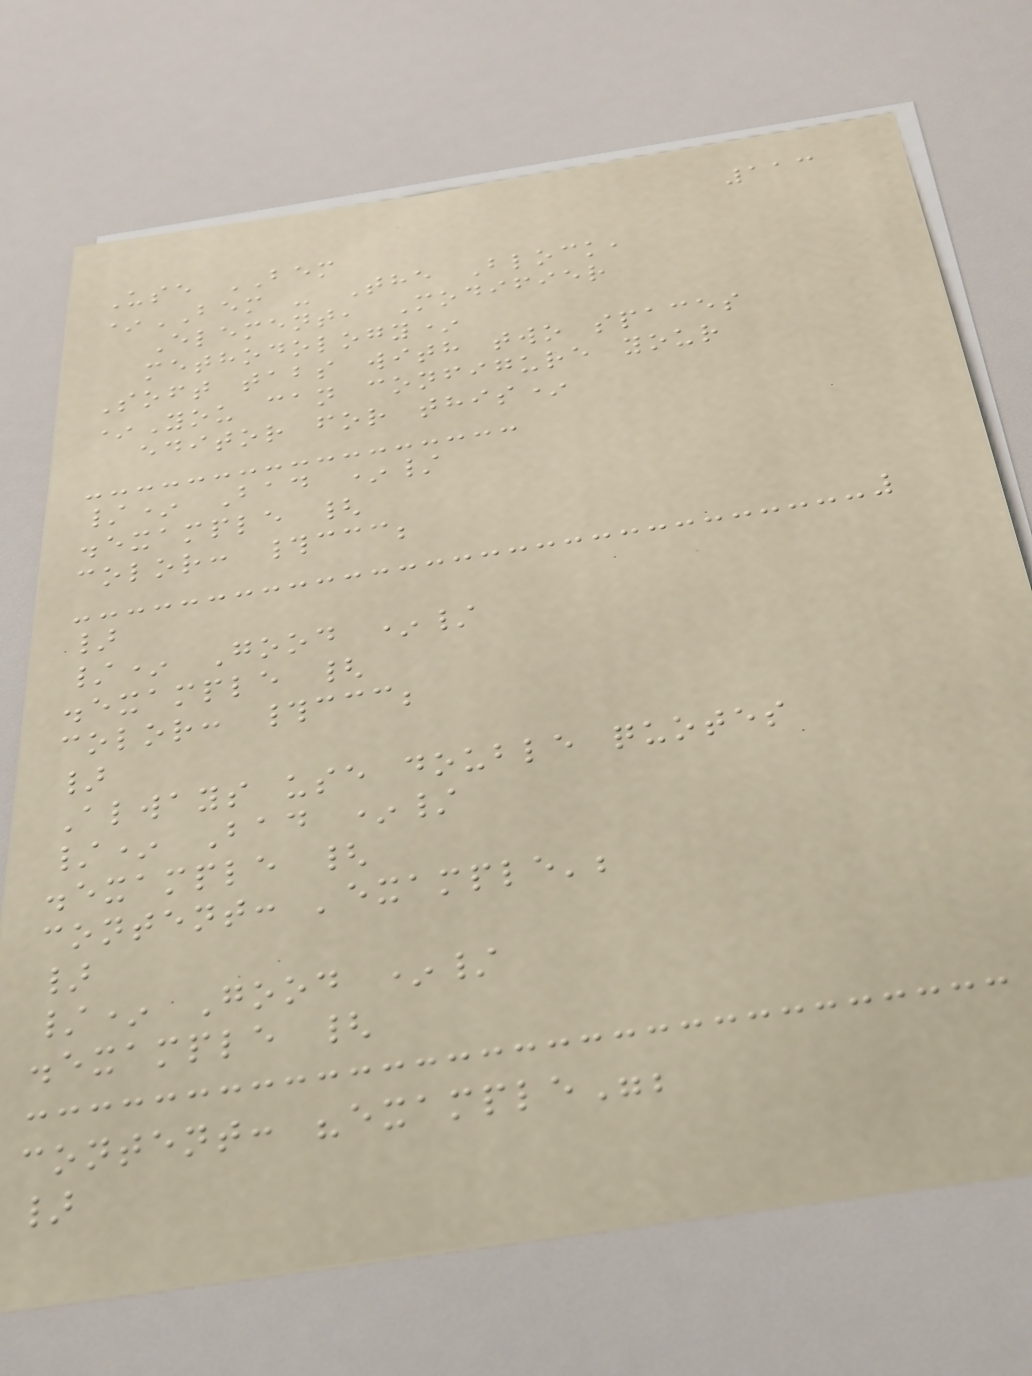113
Use BEM
*BEM - The Block,
Element, Modifier
methodology*
Soft tabs with two spaces
*You can configure your
editor for this*
/* Bad */
.example {
color: #ccc;
}
/* Good */
.example {
color: #ccc;
}
Always use double quotes
/* Bad */
.example {
content: 'example';
}
/* Good */
.example {
content: "example";
}
